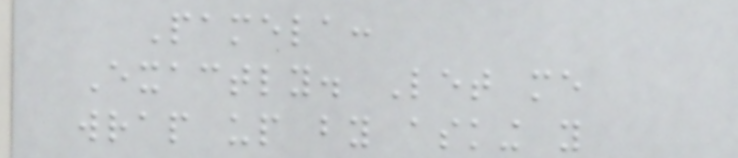Pamela:
Exactly. Let me
wrap up by asking you
